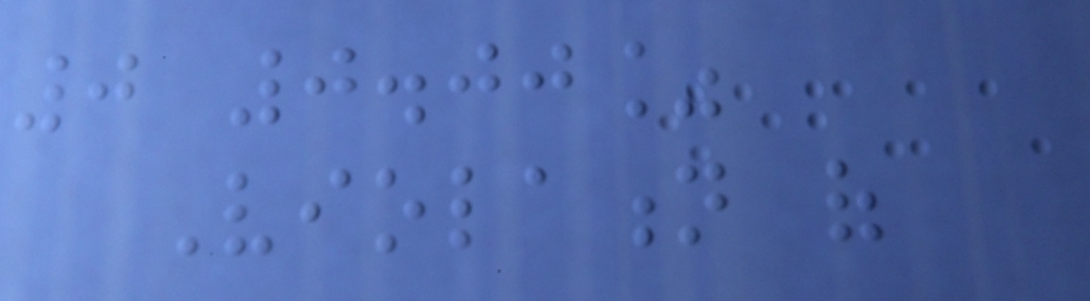0 0.00%
Violation of
